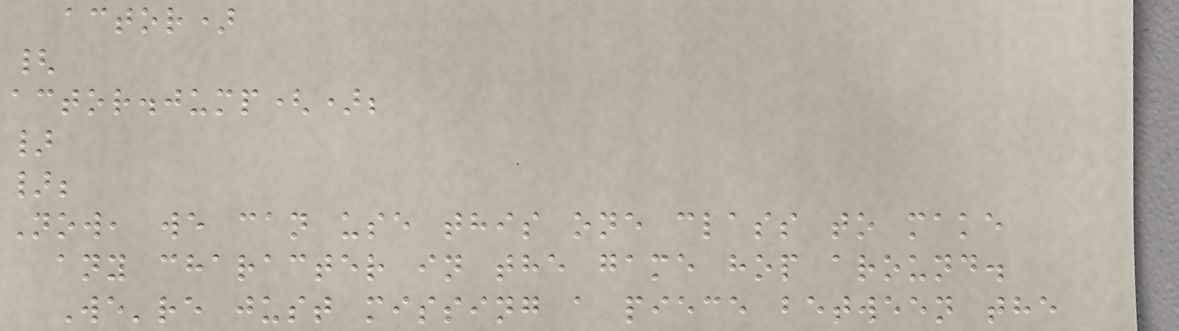actor)
{
actor.jump();
}
};
Now, we can use this one class to make
any character in the game hop around.
We're just missing a piece between the
